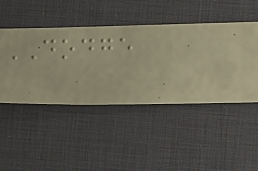DODGE
